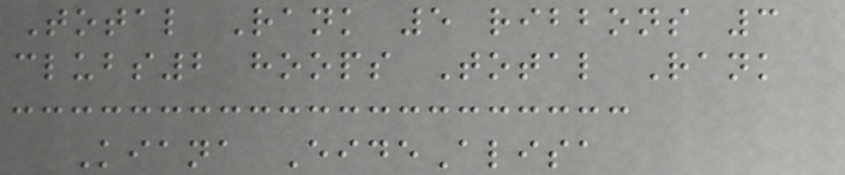Total Rank 5 ribbons 3
clubs2 hoops Total Rank
Kiana EideAlisa
